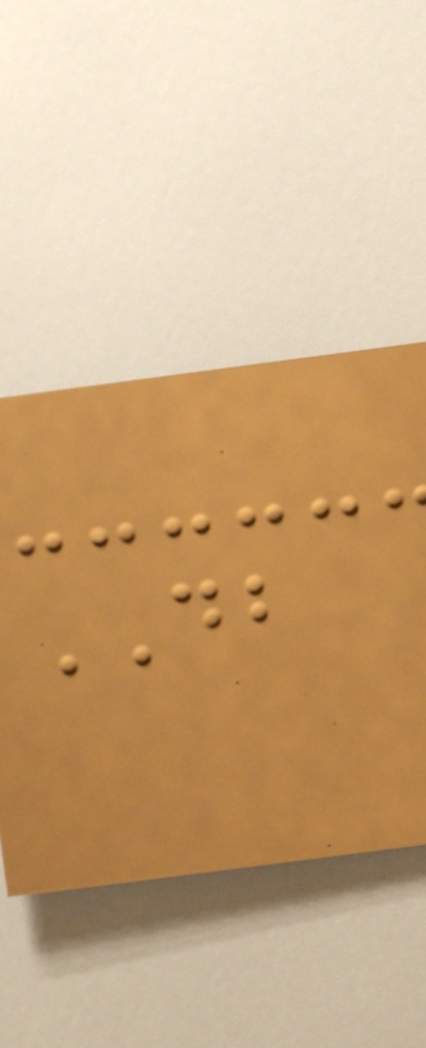DB
